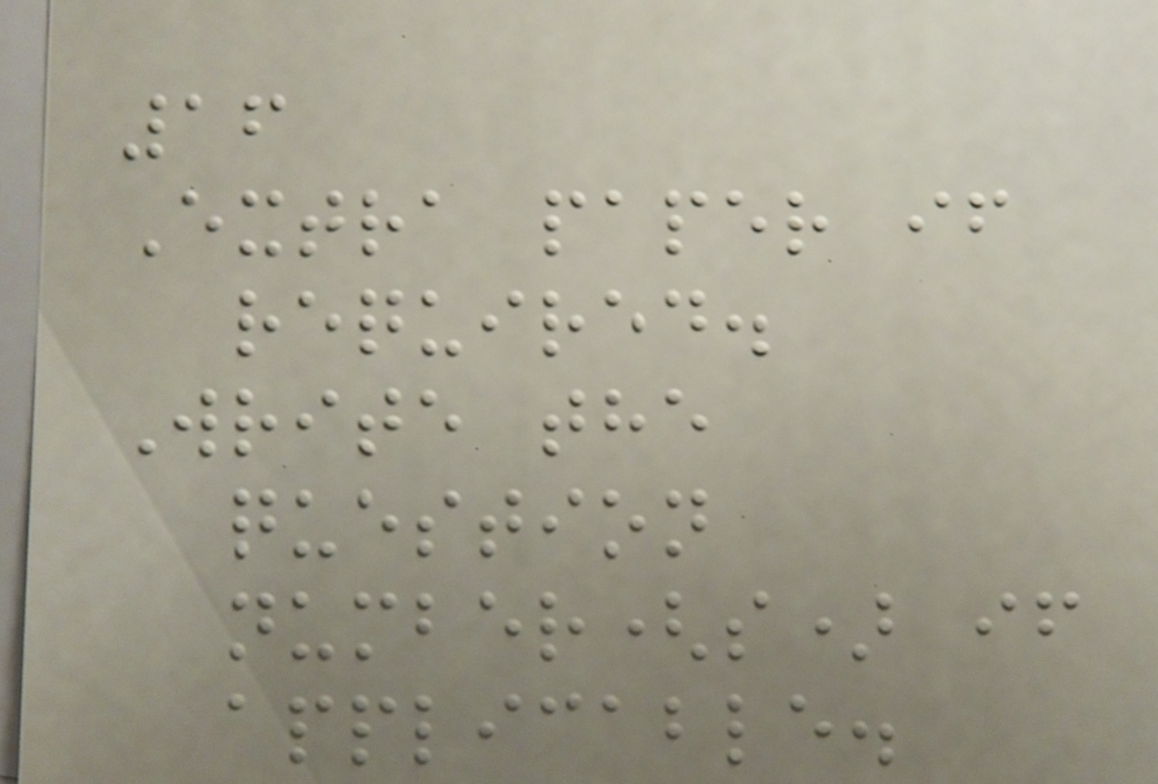16
Extra paper if
required.
Write the
question
number(s) if
applicable.
